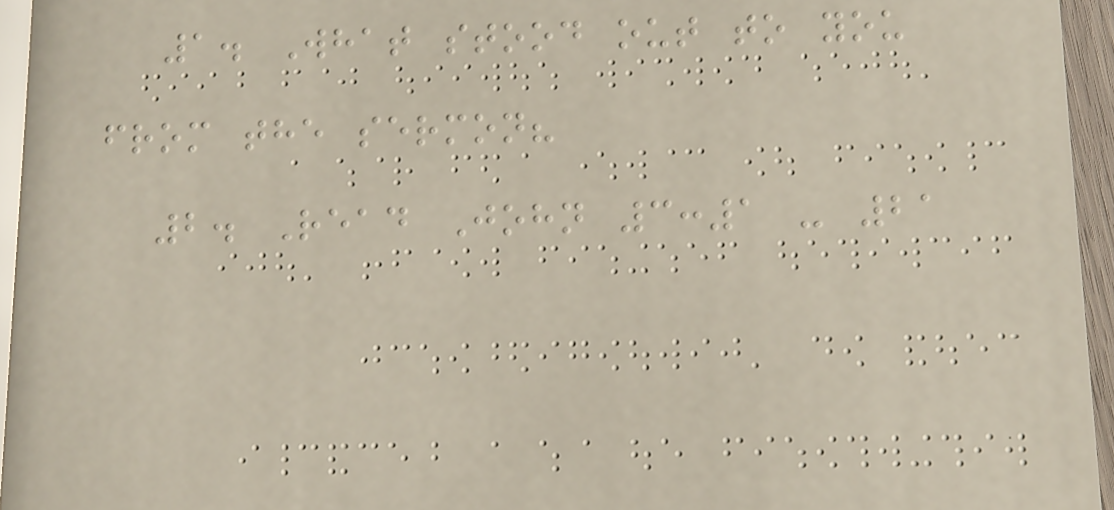1. What stood out to you
from the sermon?
2. Read John 3:1 - 21
